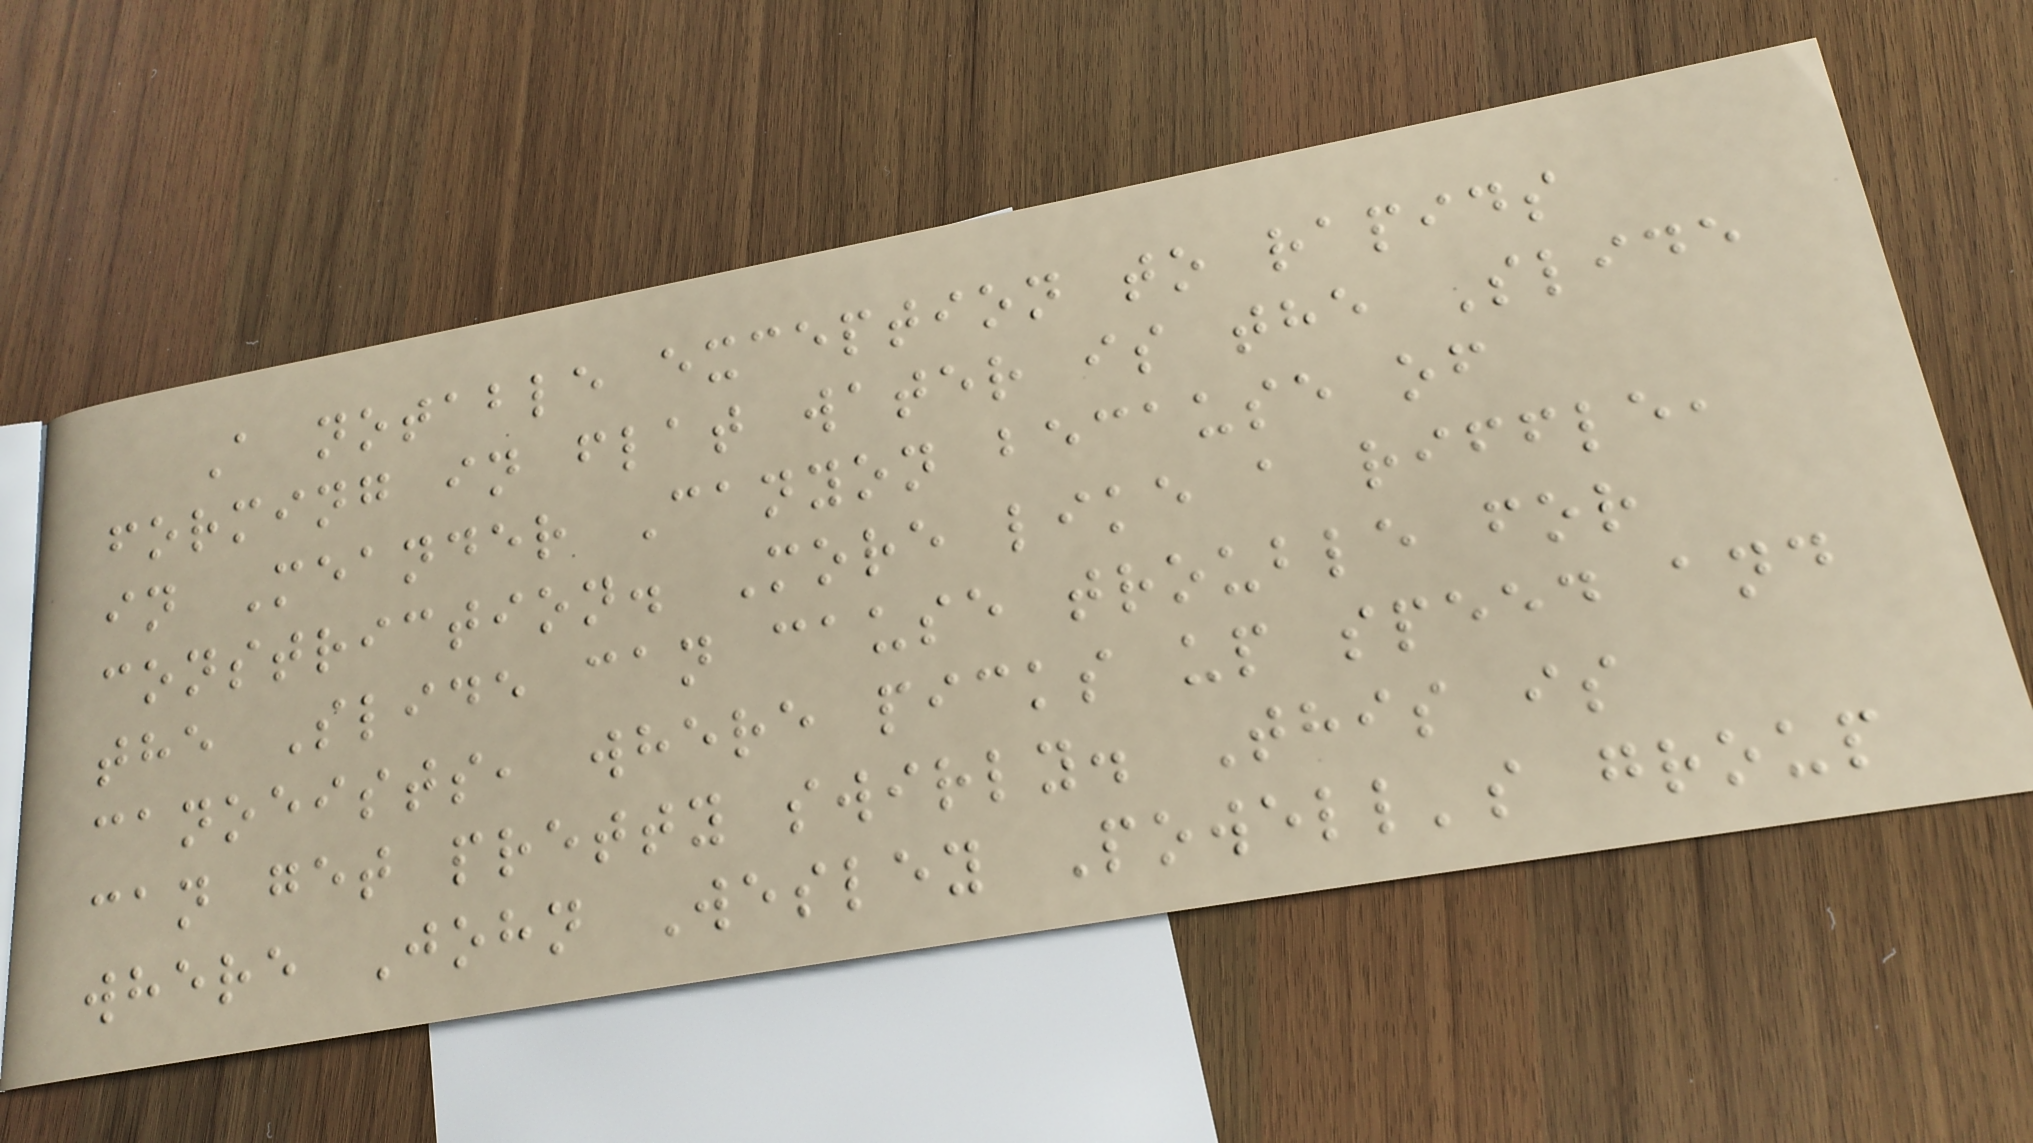A notable exception to rapids
forming in flat water is the Slide
in Meander Canyon because of
constriction. More like a riffle,
the Slide can cause trouble for
canoeists, where picks up speed and
can get pretty swirly. This is
where John Wesley Powell's group
